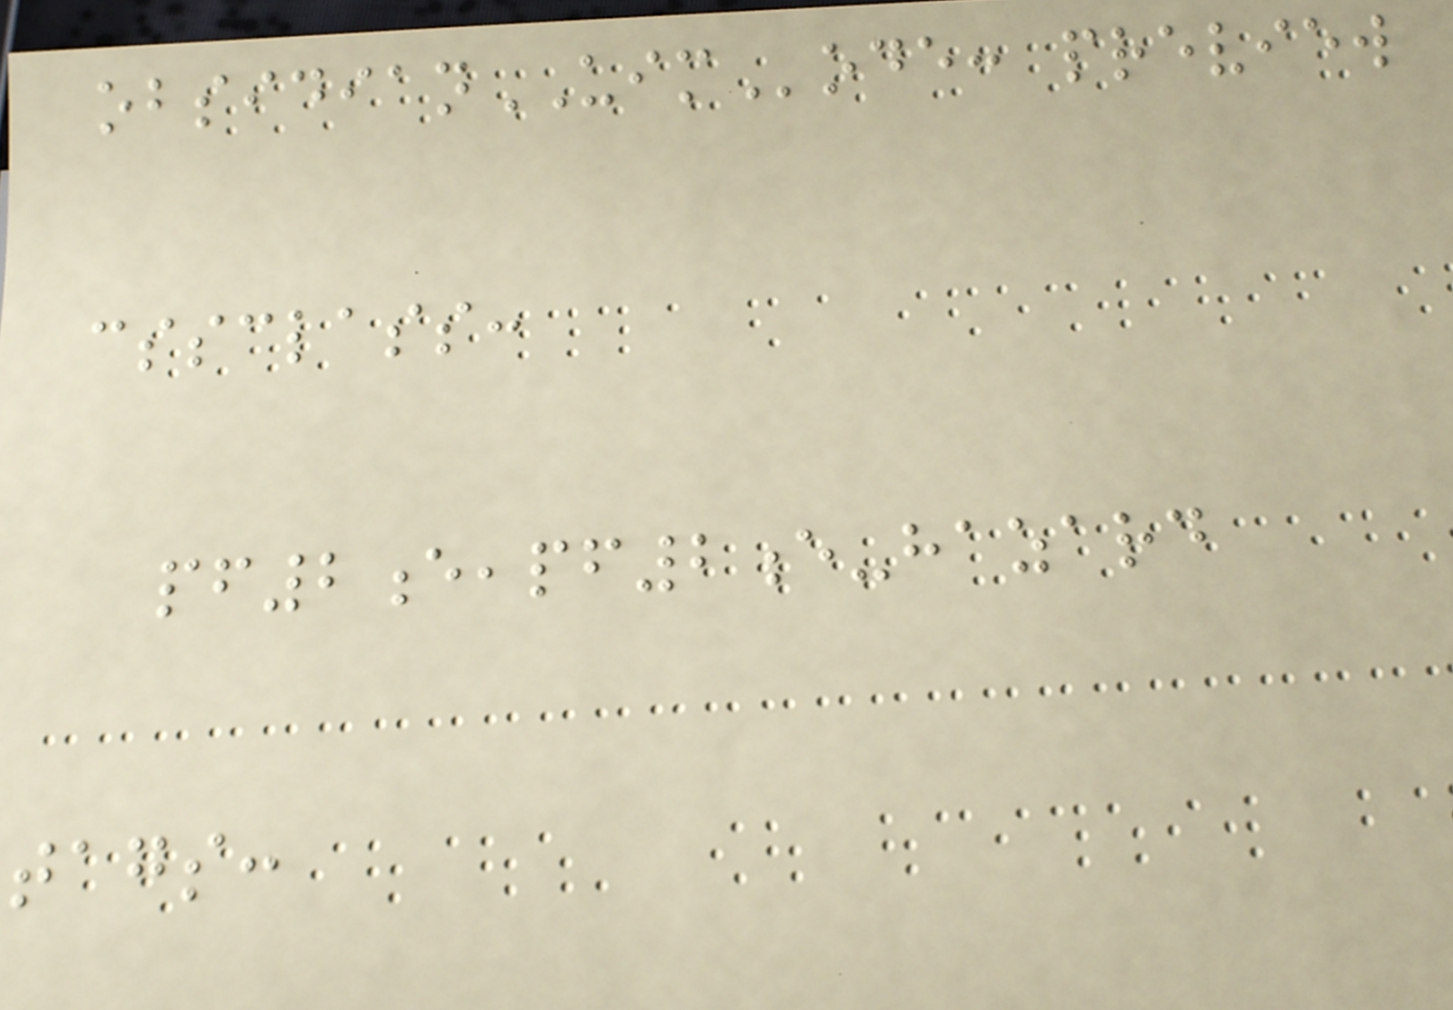obsidianUIMode: preview
cssclass:
pf2e,pf2e-hazard
tags:
